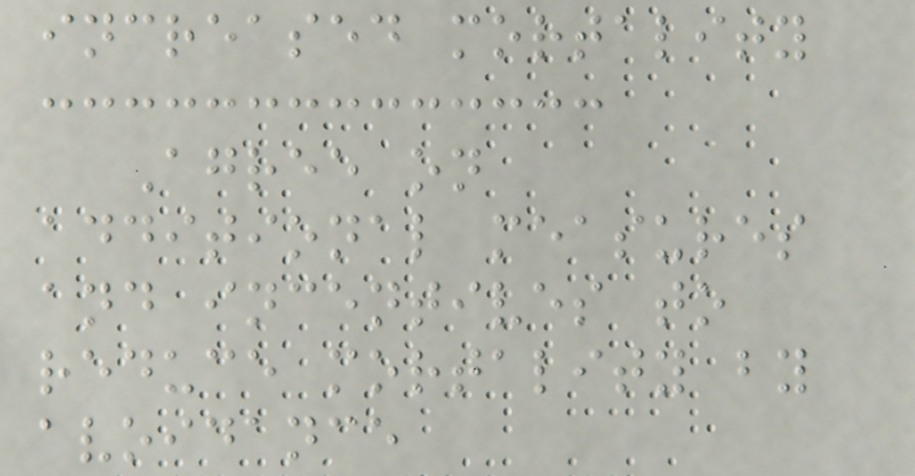increased mortality
Agree on
additional measures
and incentives to
reduce mortality by
avoidance
